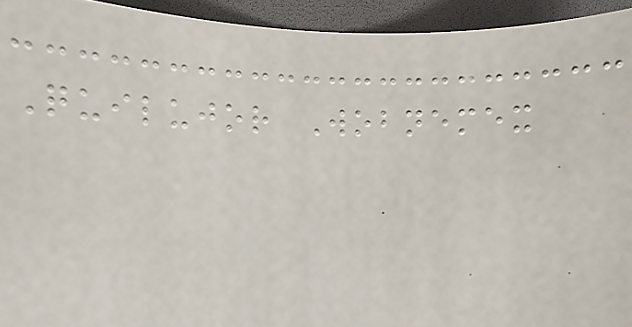Quilujor Wobnemex
